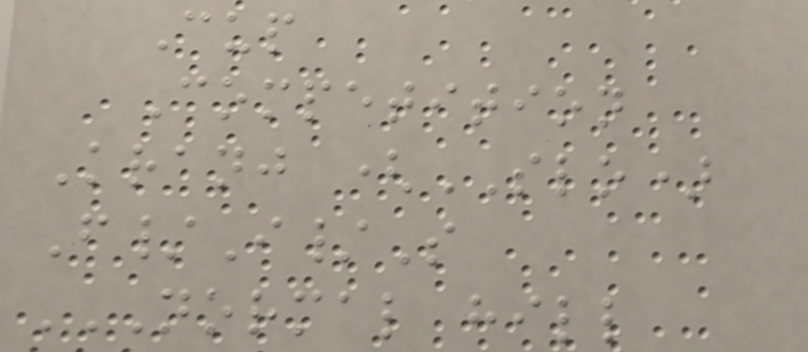Cup
Competition
Kranj (SLO)
F/I/S
NORMAL HILL
